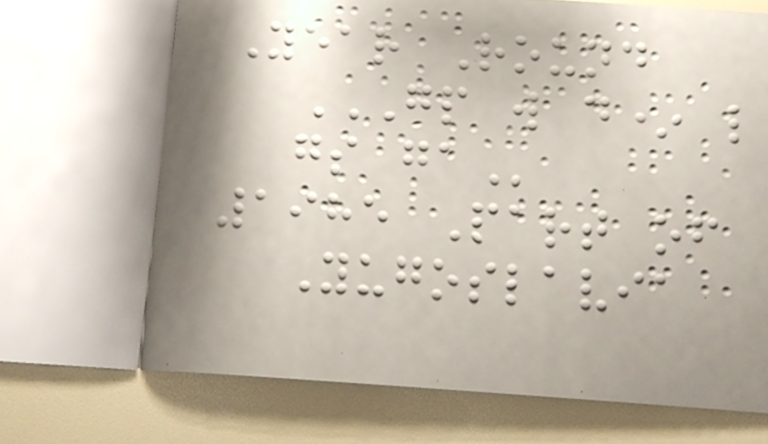Year Round
GP W D* L
GS GA
1985 Part of
Yugoslavia
